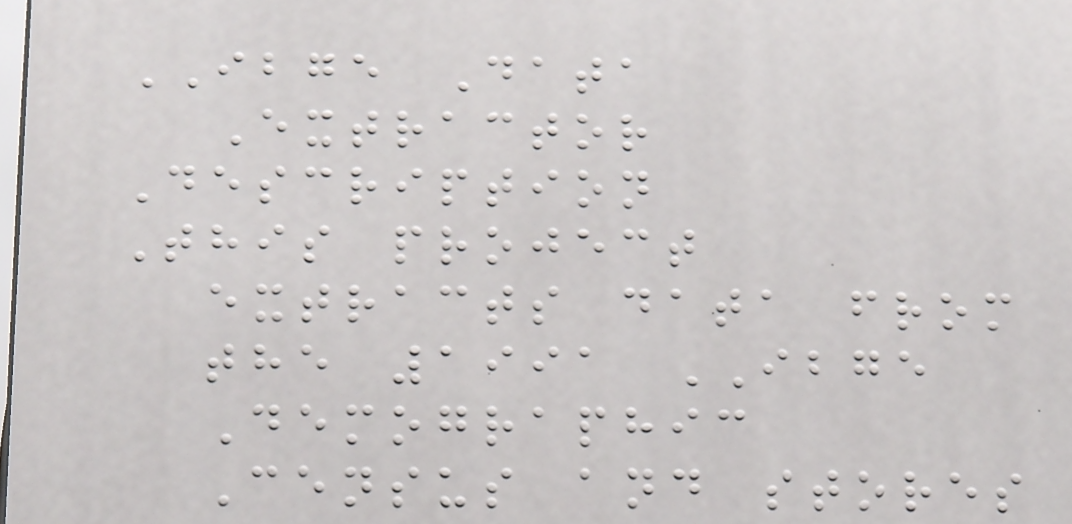IBGE Data
Extractor
Description
This project
extracts data from
the 1991 IBGE
Demographic
Census and stores
